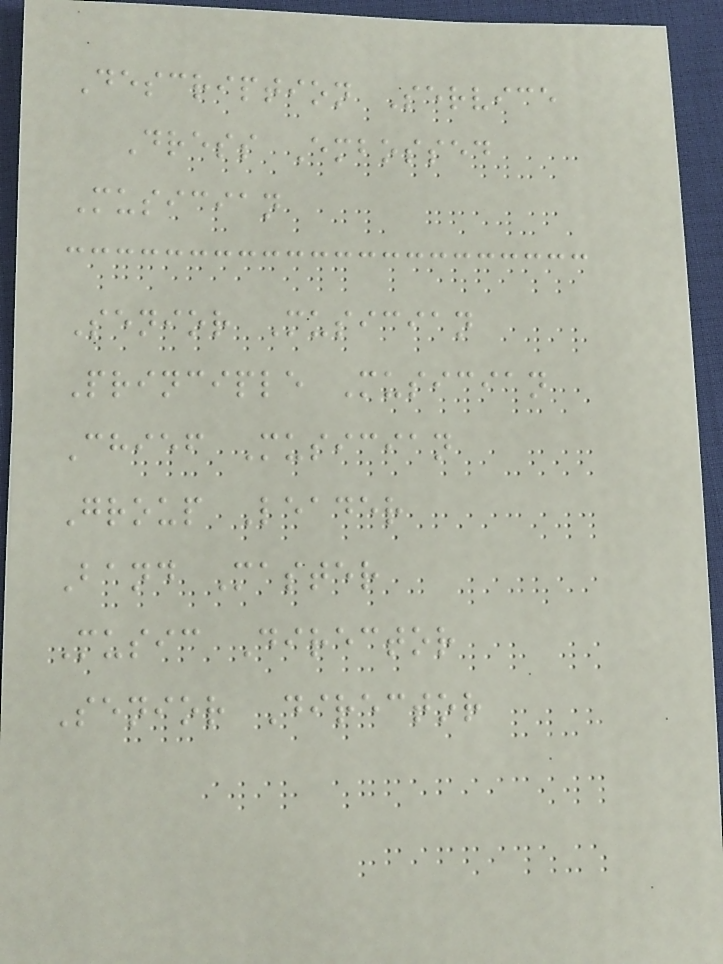Description Service
Dress Embossed
Musician
Senior Musician
Principle Musician
Chief Musician
Group Leader
Band Master
Music Director
Senior Director
